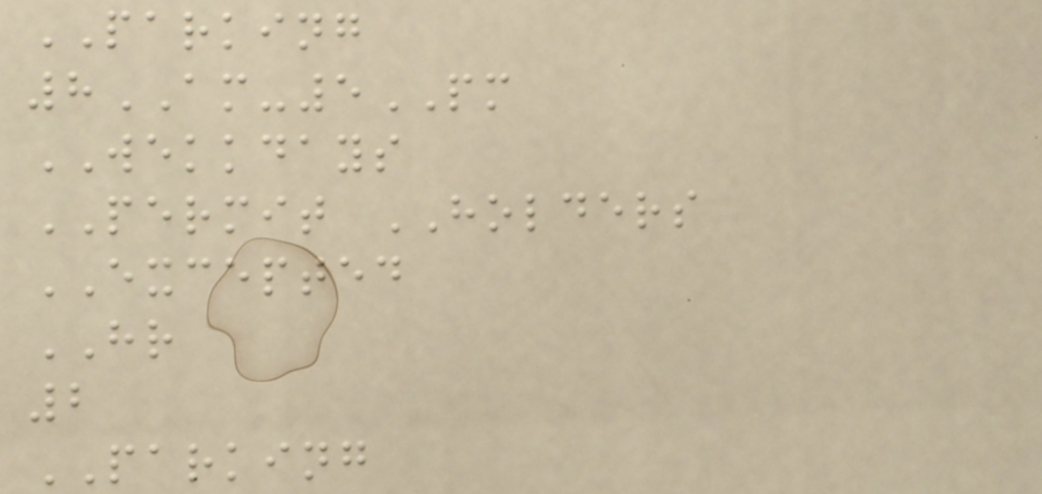PARKING
8AM-5PM
WEKKDAYS
PERMIT HOLDERS
EXCEPTED
HR
2
PARKING
